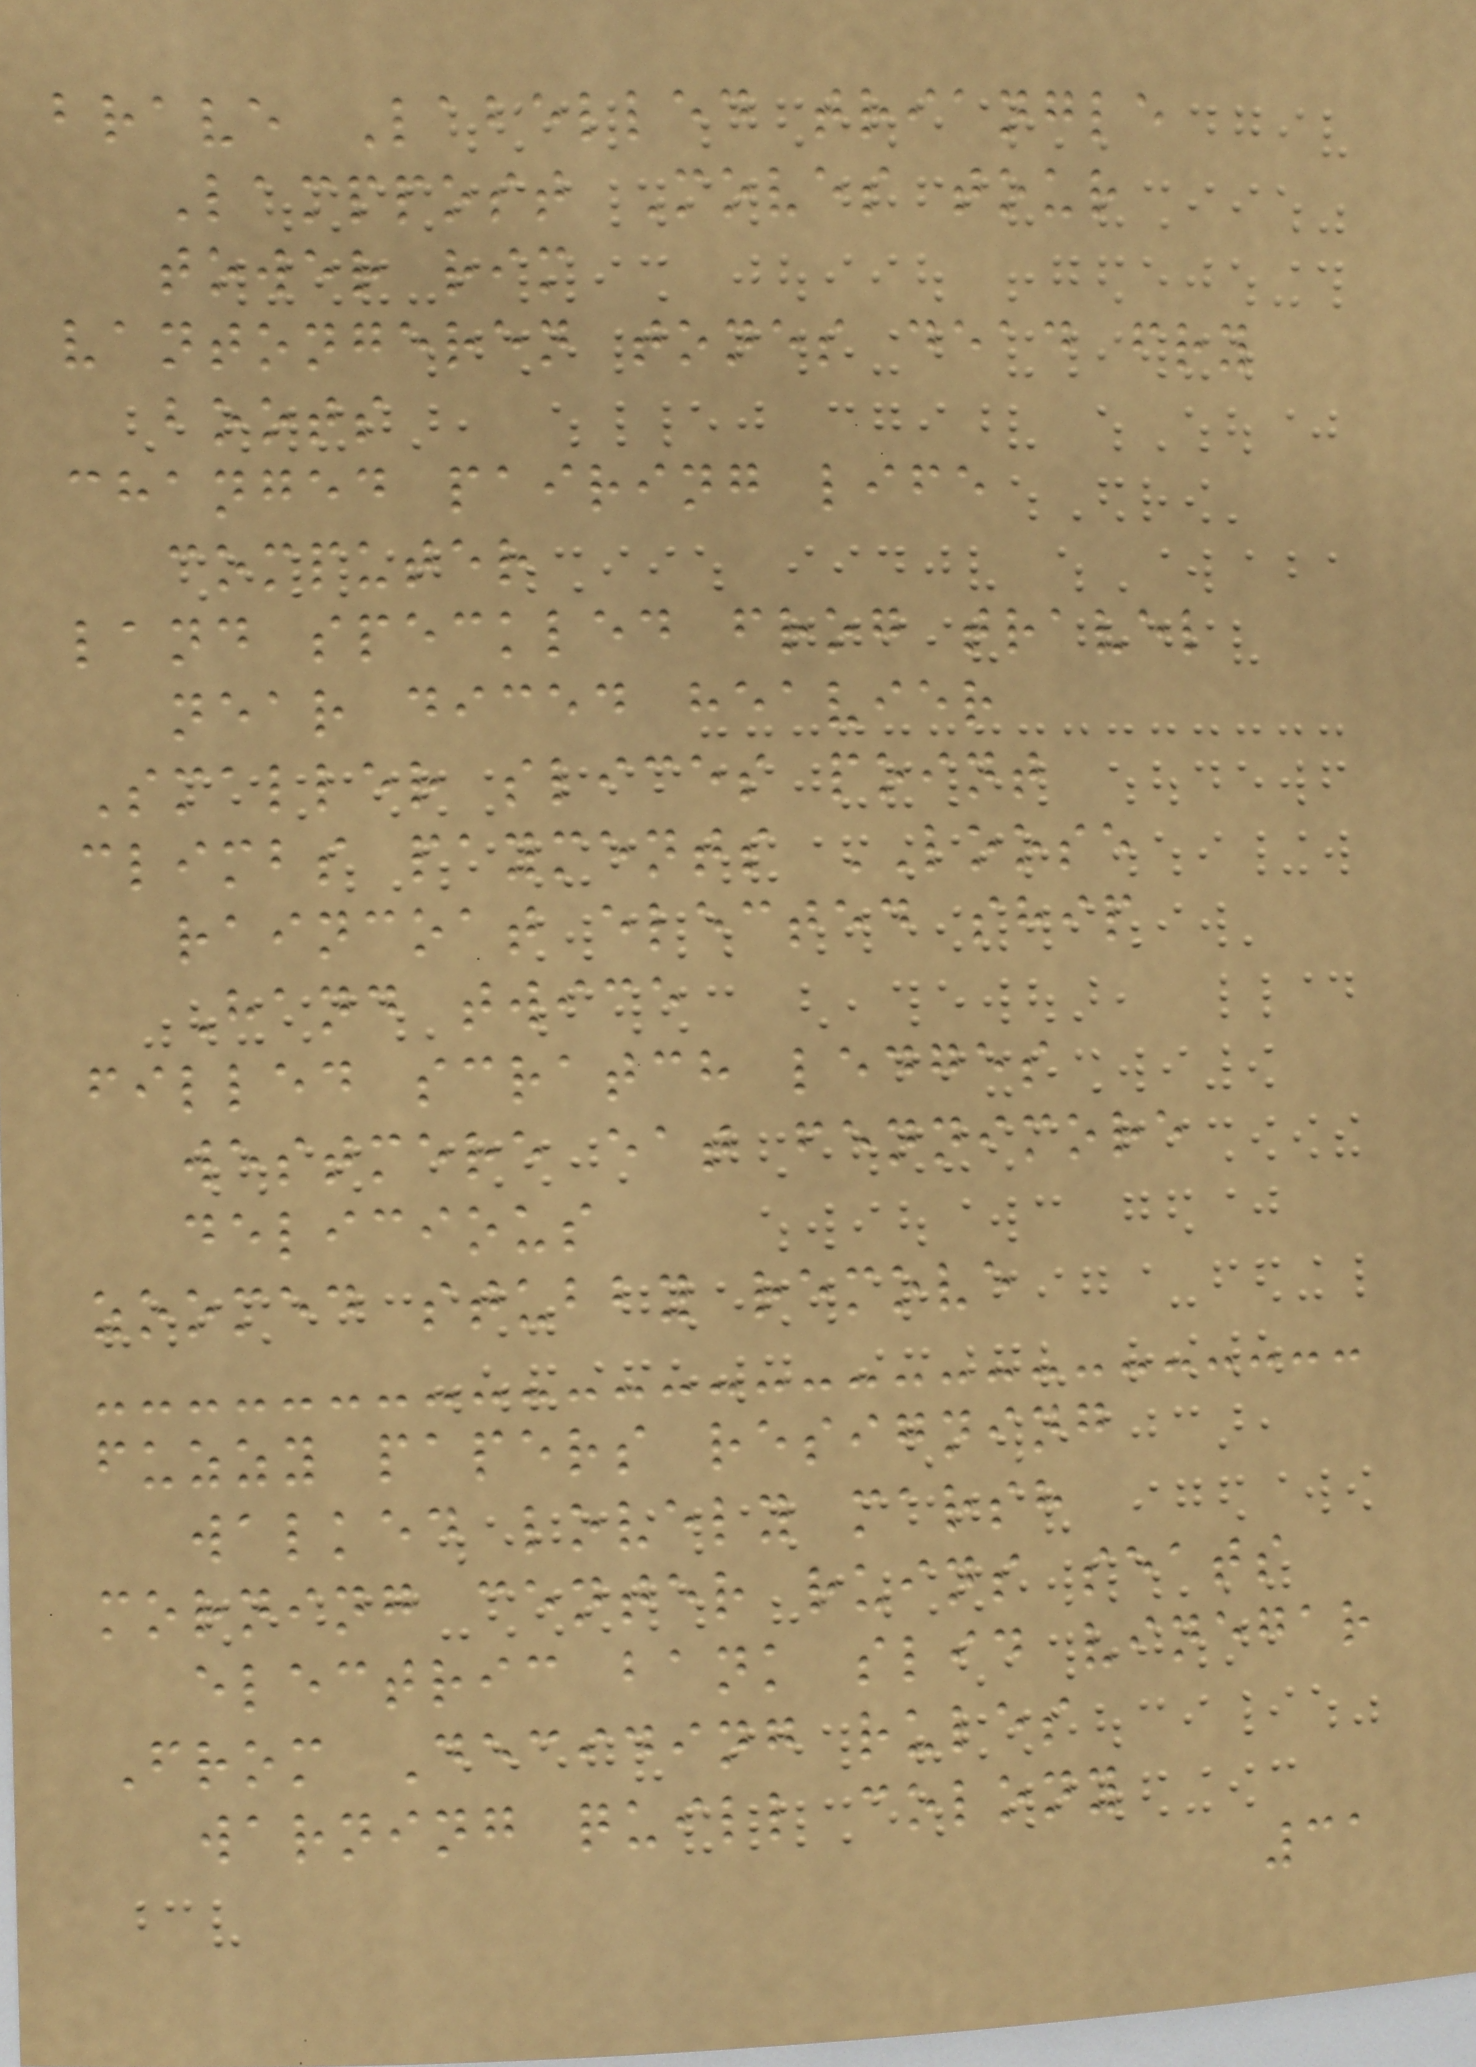brave Labelled triangle
Lamppost Moves tour
tower rim
vantongeren tones dead fry
boots
changed pairing life
computer
land speckled frog travel
near diced heavier
Smaller slices point
climbs payments LOOSE
raincoat elected ship
Hand twice
filled scratch ledges
westmere eat fennimore
delicious
zoomed stubby remove
fuzzy papers resigning
walked lovely marsh
morning center ruins seats
electric bank slid vinegar
From Deciding rules
warning quill colony
31
